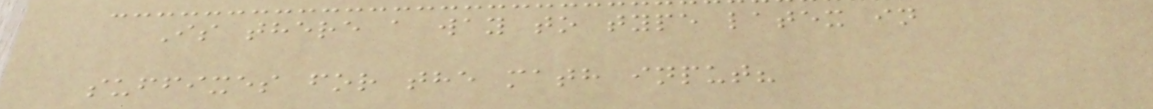Is there a way to type latex in
suffixes for the math input?
